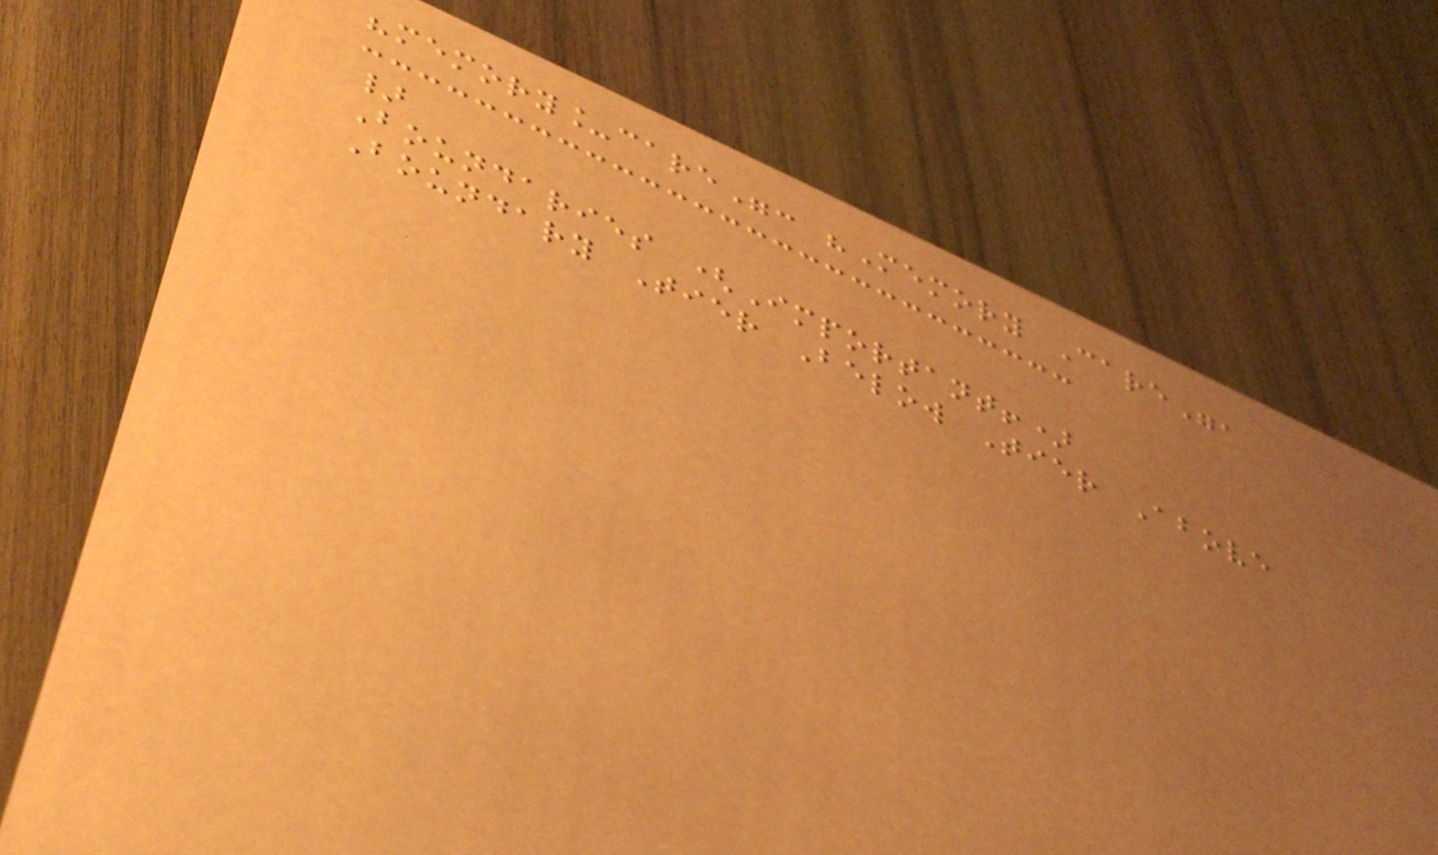"memory_care": "Memory Care",
}
Boundaries (Important!)
Boundary Tier Below Tier Above
